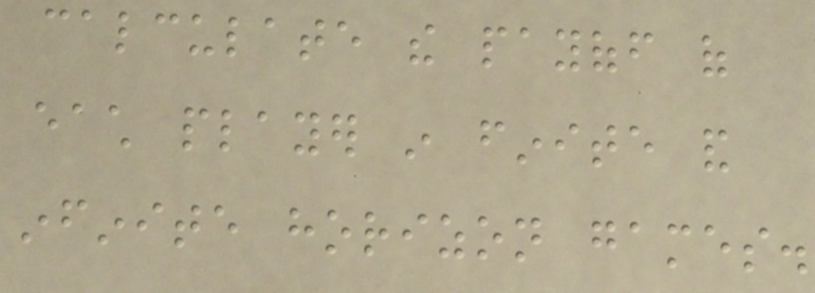calculate the payoff of
each player in finite and
infinite horizon games.
